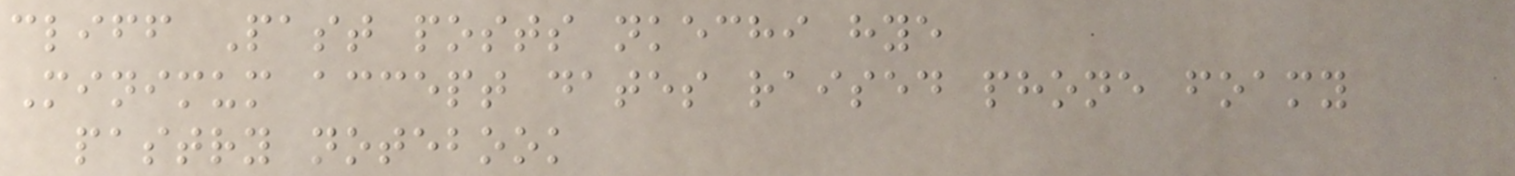cliff Past posts nkechi hye
Minimum accept dates raised phone foamy
pastry notebook
